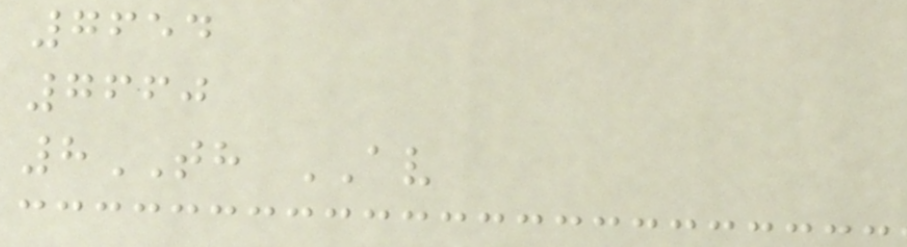7654
7660
8TH AV
